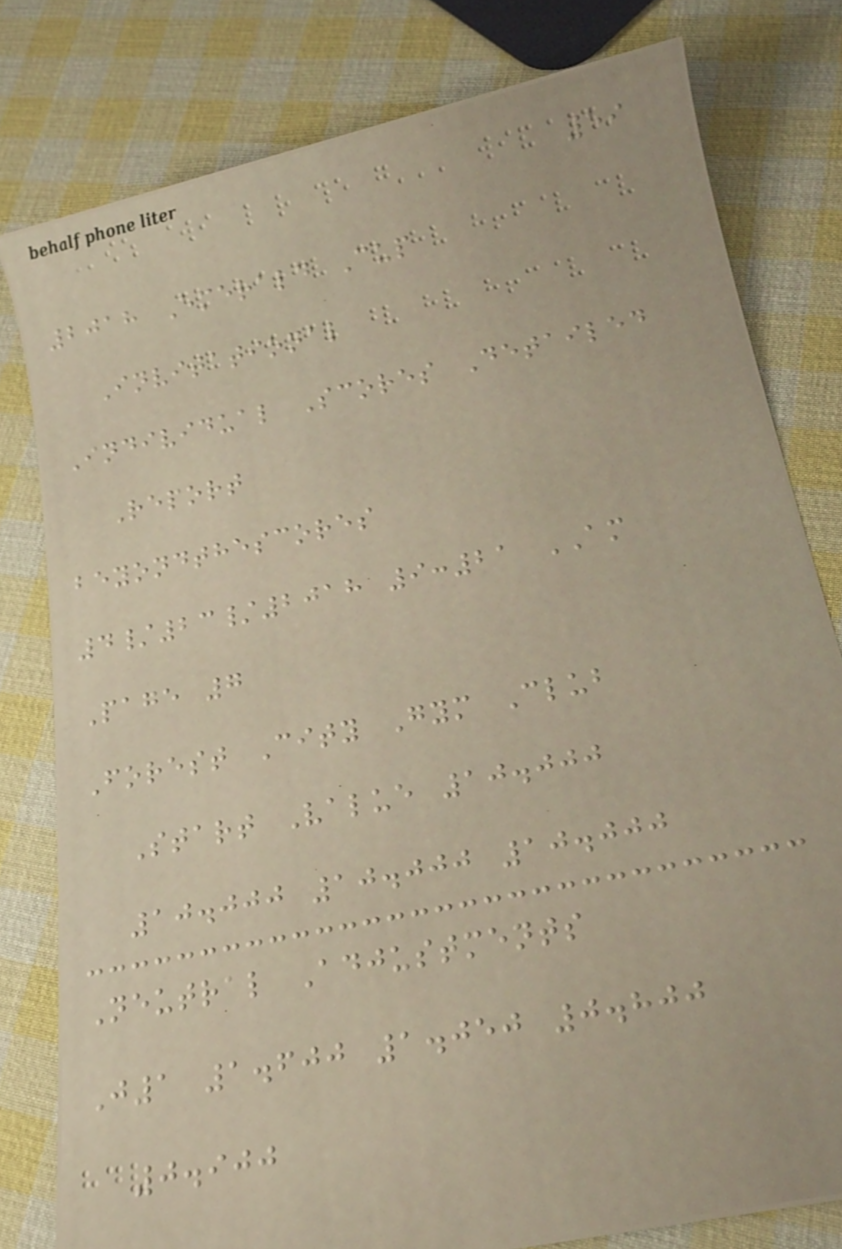59
2018 Emerald Cup
Invitational
Individual Scores Detailed
Report
beyondthescores
4/23/2018 9:21 AM
Page 7
Forest City Gym Club
Start Value 10.000
10.000 10.000 10.000
Neutral Adjustments
J1 1.600 1.050 0.800
0.900
